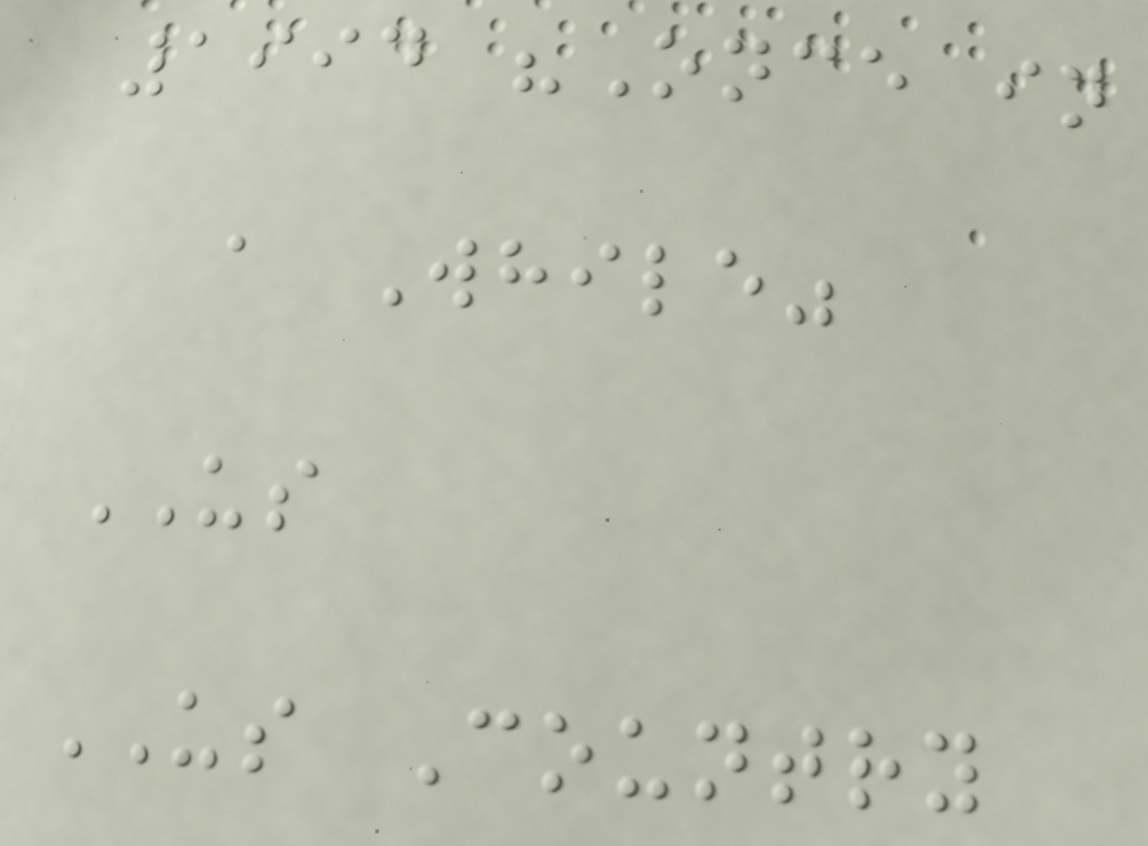1994 "Once in
a While"
US
US Country
